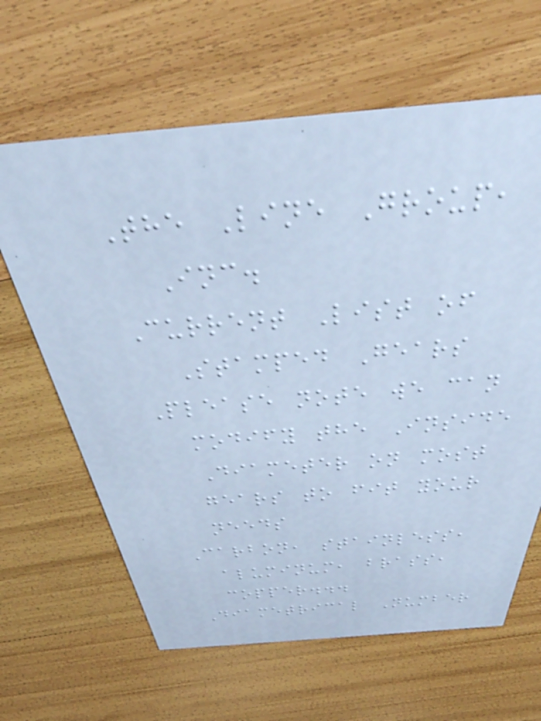The Line Group,
Inc.
Current List of
Stamped Gears
Please note we can
modify the Inside
Diameter on most
gears to fit your
needs
Carbon, stainless,
aluminum, brass,
copper...
Diametrical Number
